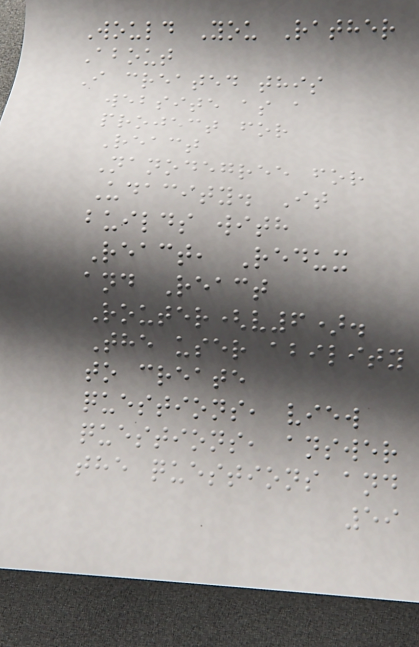Would You Rather
About
I created this
website as a
project for
React
Nanodegree for
Udacity. It
builds with
React, Redux
and React
Router(v6).
The user ability
to create
questions, view
questions, answer
the questions and
59
